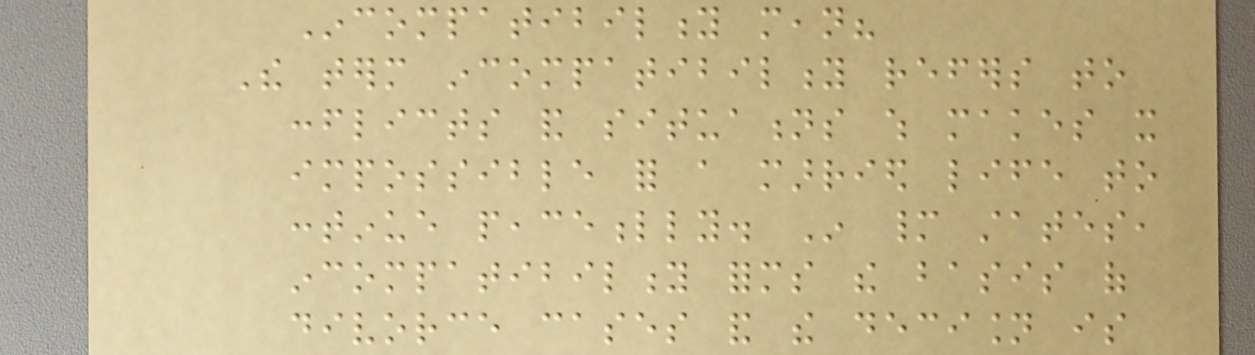Incompatibility mean?
The term incompatibility refers to
conflicts and situations which makes it
impossible for a married life to
continue peacefully. In many states,
incompatibility forms the basis of
divorce cases and the decision is
